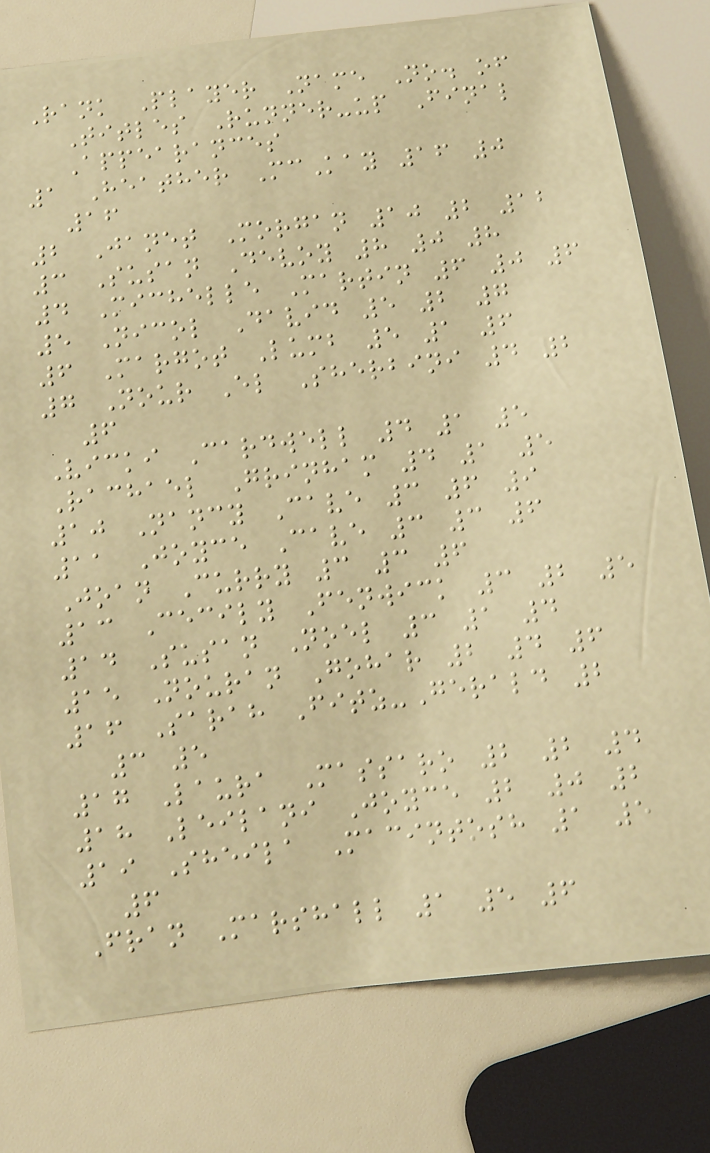Rank Player Name No. of
Titles Runner-up Final
Appearances
1 Heather McKay 16 0
16
2 Janet Morgan 10 2 12
3 Susan Devoy 8 0 8
4 Michelle Martin 6 0 6
5 Nicol David 5 2 7
6 Margot Lumb 5 1 6
7 Nour El Sherbini 4 2
6
Vicki Cardwell 4 1 5
Rachael Grinham 4 1 5
10 Nancy Cave 3 6 9
11 Joyce Cave 3 3 6
Joan Curry 3 3 6
13 Cecily Fenwick 3 2 5
14 Susan Noel 3 1 4
15 Nouran Gohar 2 4 6
16 Sarah Fitz-Gerald 2
3 5
17 Laura Massaro 2 2 4
18 Leilani Joyce 2 0 2
19 Sheila Macintosh 1 5
6
Fran Marshall 1 5 6
